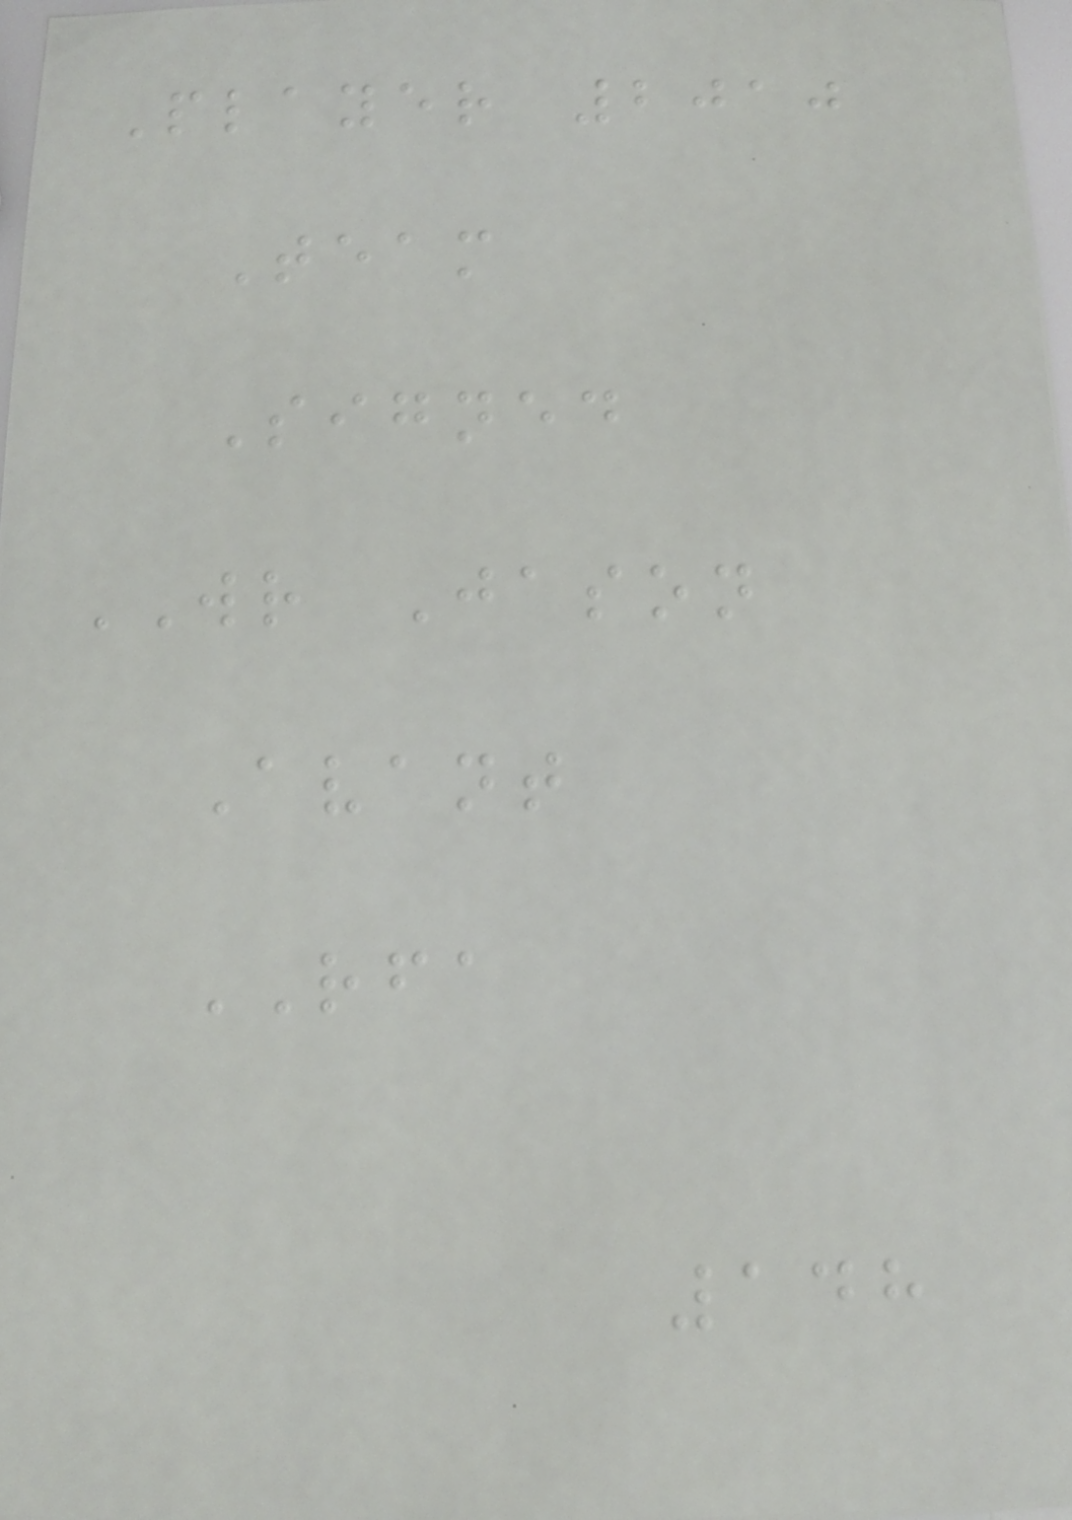Player 2010
Team
Signed
WR Jason
Avant
RFA
148
